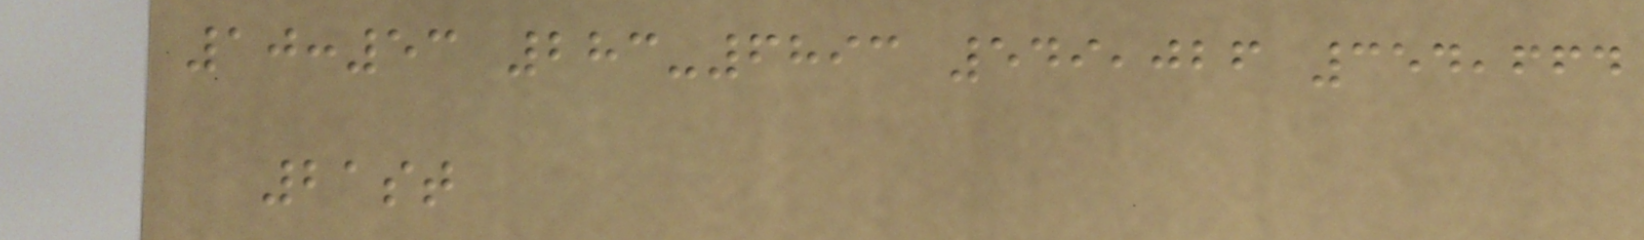10:53 283-6893 549,026 354,664
21st
